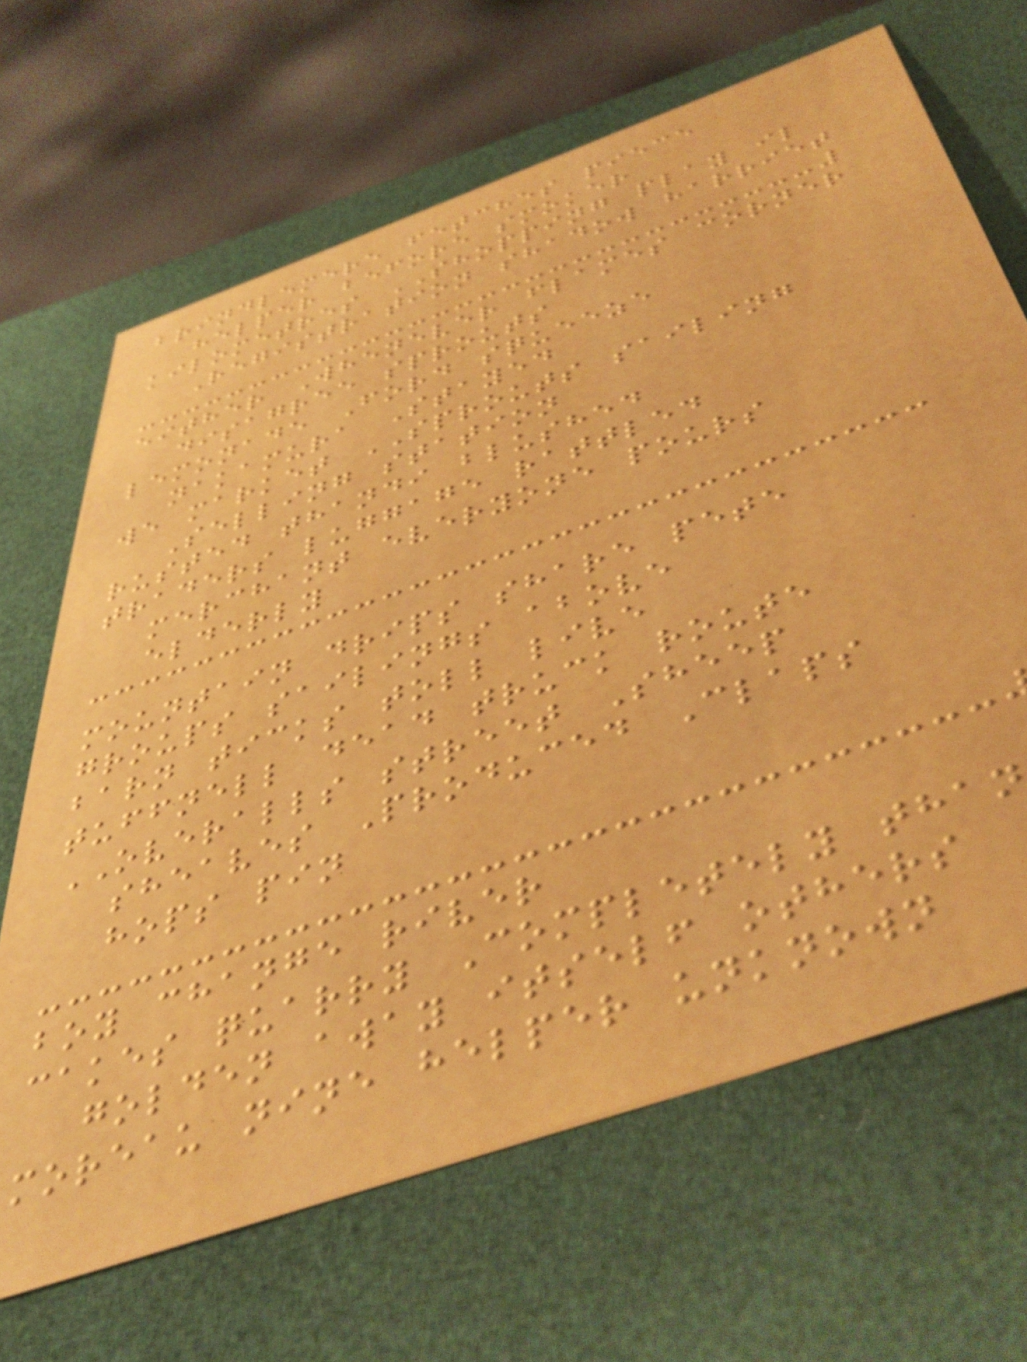brindlemere fetches piece
helper before smoker
kilometres SHOPPING play il
Registration shadow harriet
either Whenever flames corner
disagree sprouts
lemonade Ford squeeze
nakamura Stayed
we market SPROUTS sailing
Selling station
rusted thandi blushed
traders luggage rattled
merchant everyone pours
elderly
mountain drips share pete
groups sailings above
barn ticks toll live
tuffnell dead truck route
OVERALLS street Sheep
sheaves Produced Claps
hops pin
boy change river
cakes quarry Completely than
golden away itself others
moreau nine helper unknown
